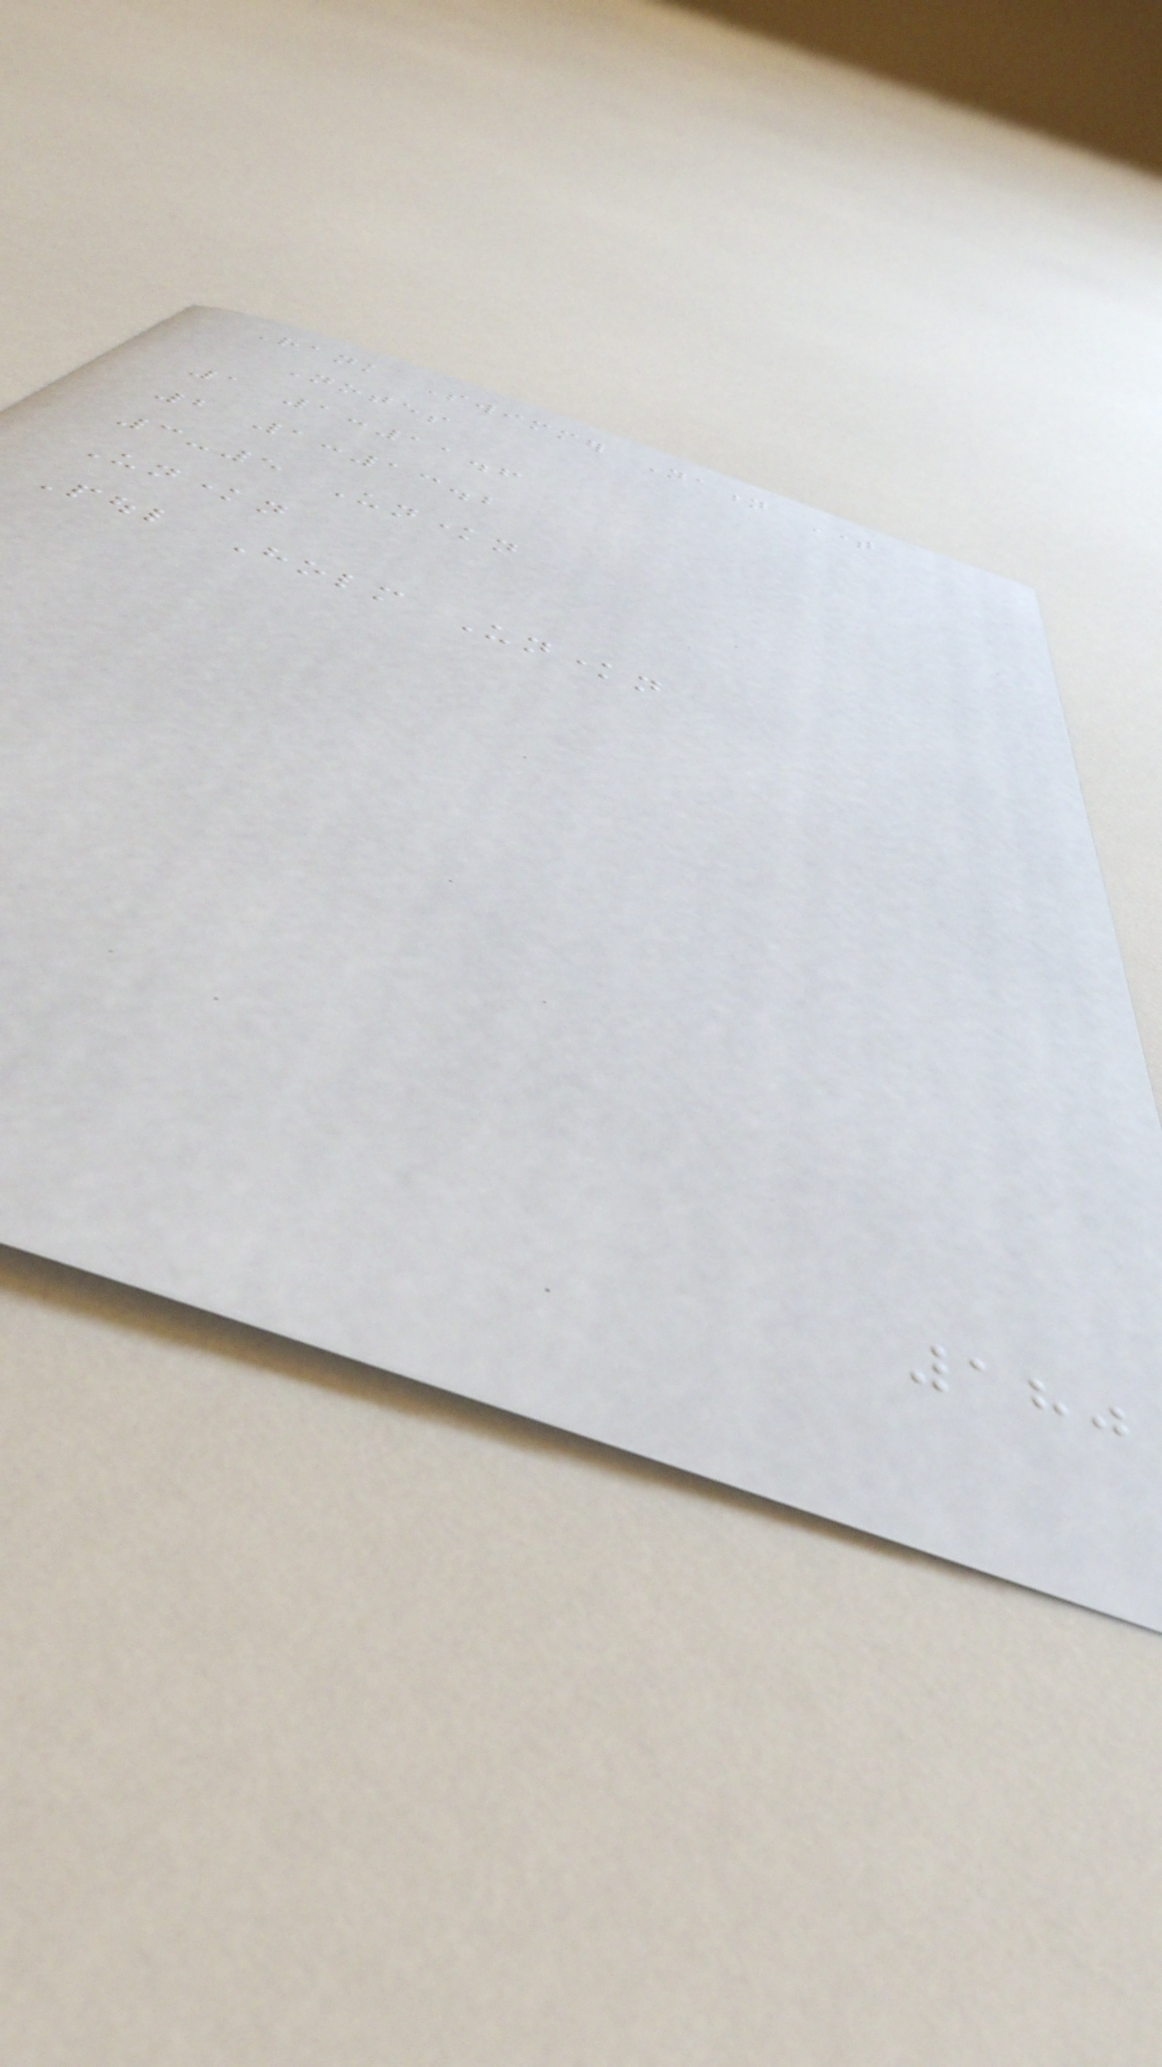Rank Swimmer Nation Time
Notes
1 1:11.6
2 1:13.2
3-5 Unknown
Unknown
Poul Holm Unknown
180
